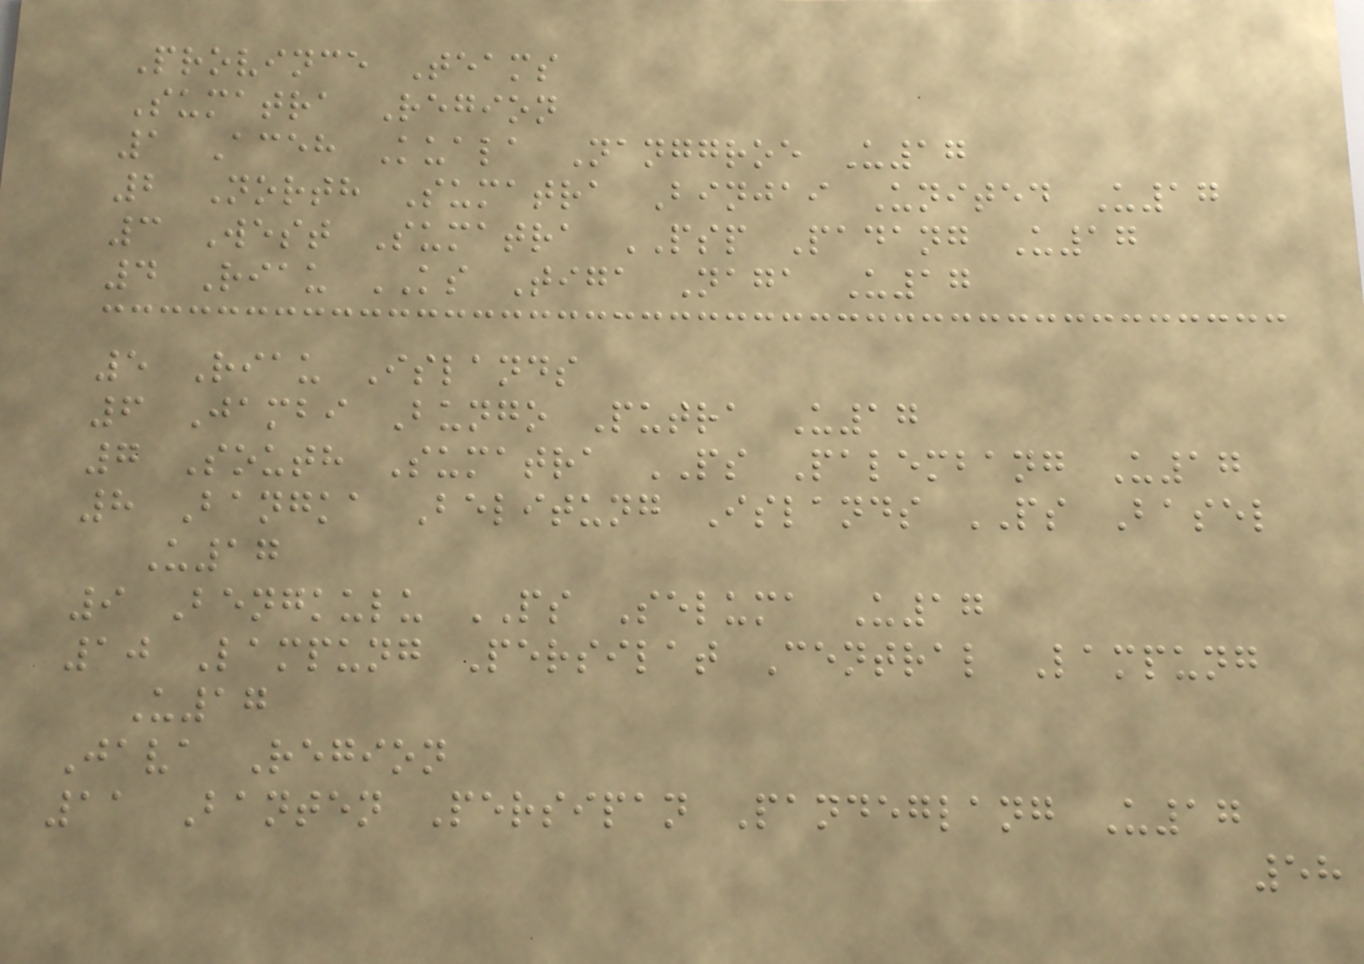Province Teams
Sumatra Region
1 Aceh Kuala Nanggroe U17
2 North Sumatra Binjai United U17
3 West Sumatra PSP Padang U17
4 Riau KS Tiga Naga U17
5 Riau Islands
6 Jambi Bungo Putra U17
7 South Sumatra PS Palembang U17
8 Bangka Belitung Islands PS Basel
U17
9 Bengkulu PS Seluma U17
10 Lampung Persilat Central Lampung
U17
Java Region
11 Banten Persipan Pandeglang U17
58
